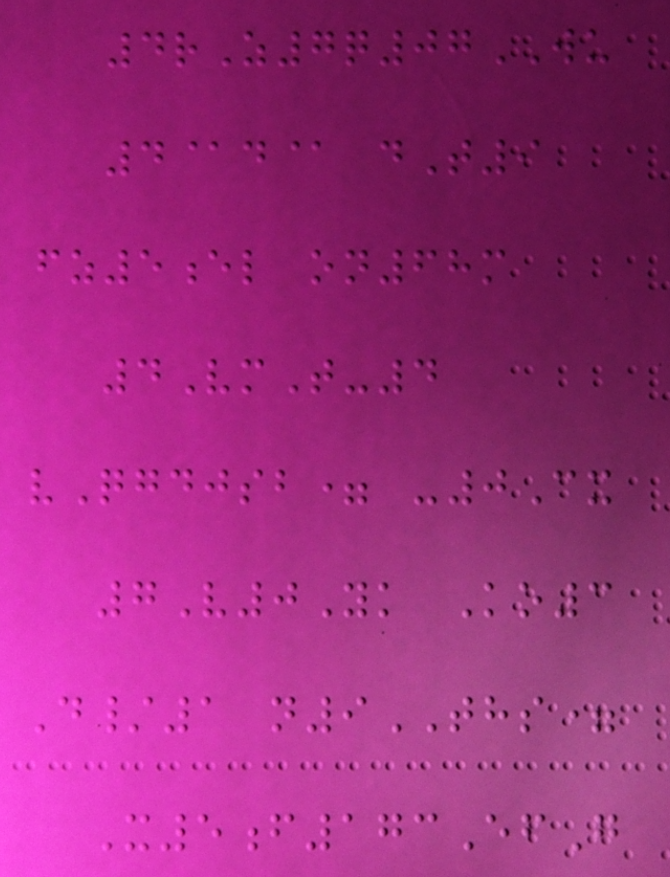4rZ7q07WU
4@d@ dT9
fz5el on68m
4VmT-4
vQgdjsb= -0Cx
7V0Yk Ko3
D/1 n9THS=
X5f173EfG
